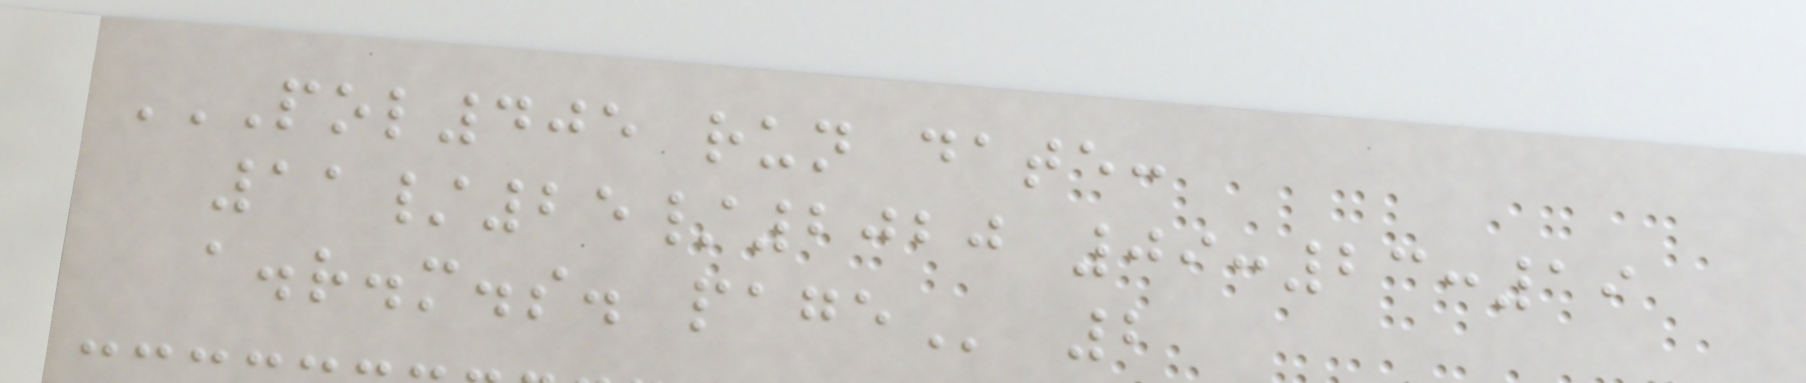POL405 RUN DATE:
11/25/2020 09:23:19
A.R.M.S. PAGE 2
